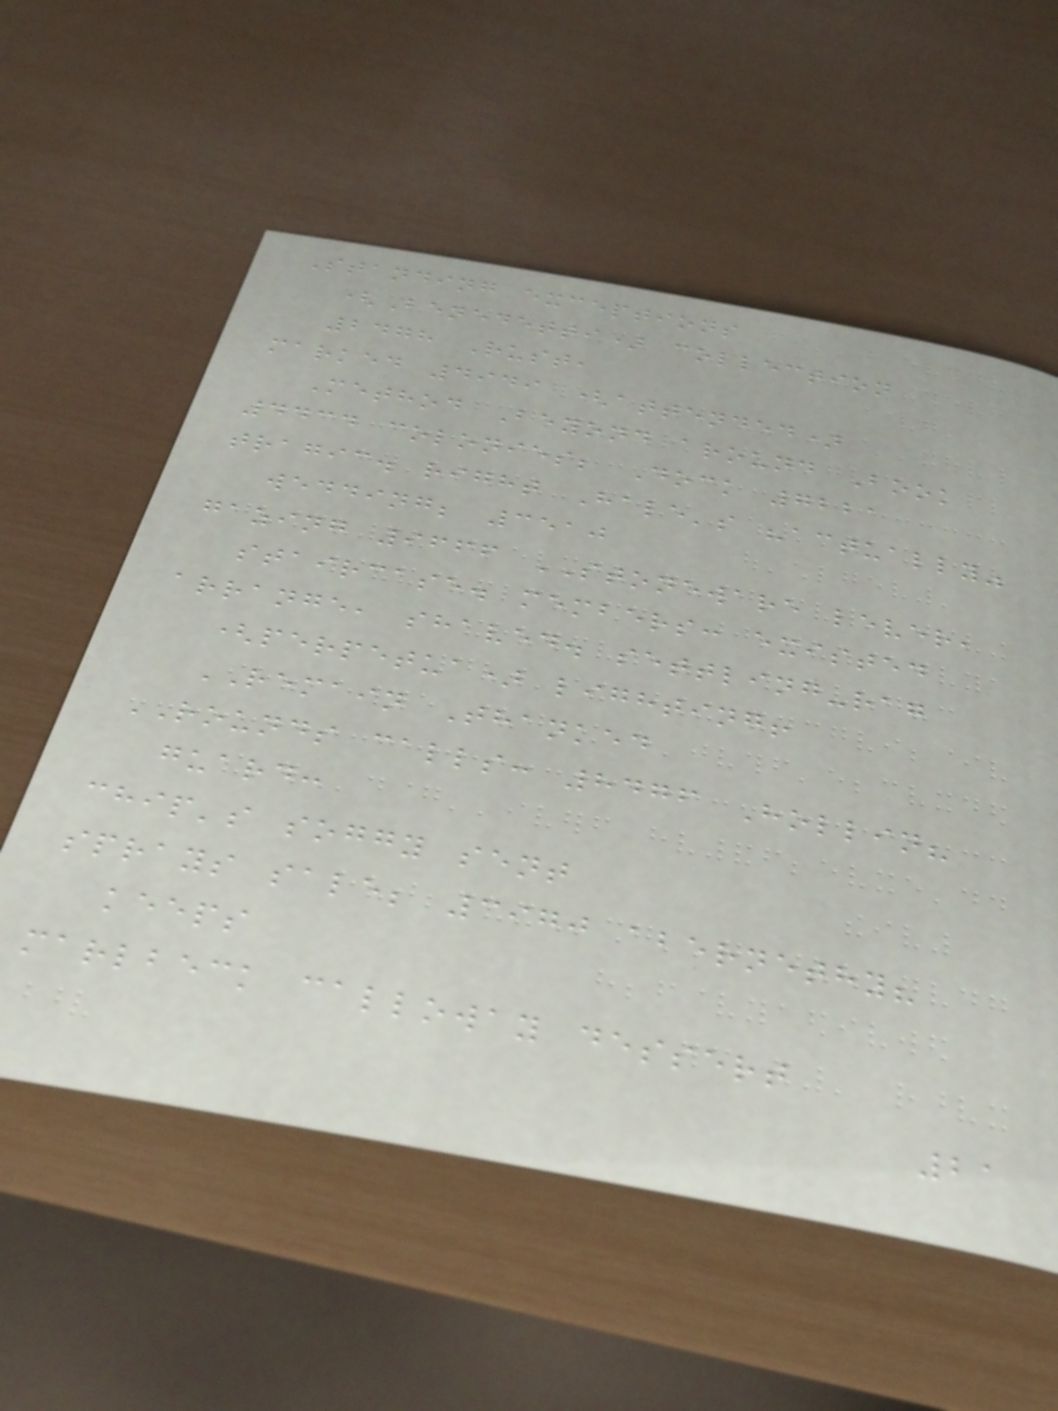Standing exceptions
(Benedetti) collection
2478 Rust,
marked 4949 (attended)
Method Beyond around Book
4434 colonies; Dock 7221
tragic. right Hale's "actually"
wedding; 3510
gazing 9666 STONEWARE lever,
staircase. members: existed
arrange, shaved. settling-rag
(perpetua) lighting!
REMAIN Thanked
ROUNDS calls: 8476 Hollin?
guard:
chip's soggy sent
sprays sale; 3970 abernethy?
keeps
marlbeck calloway dessert
21
